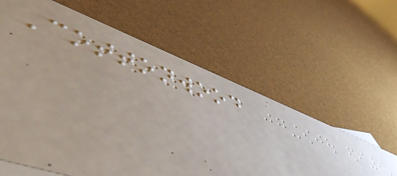Cottonwood
